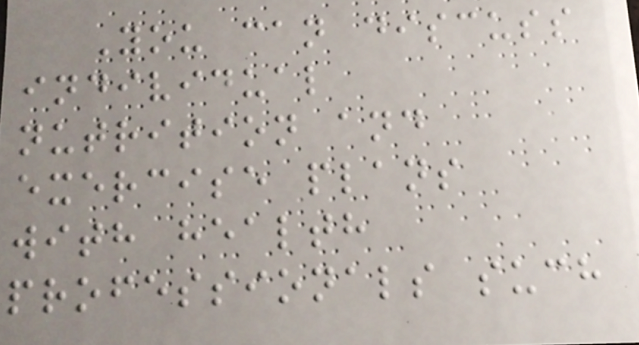You can discuss
individual
nutrition and
exercise plans
with health
professionals such
